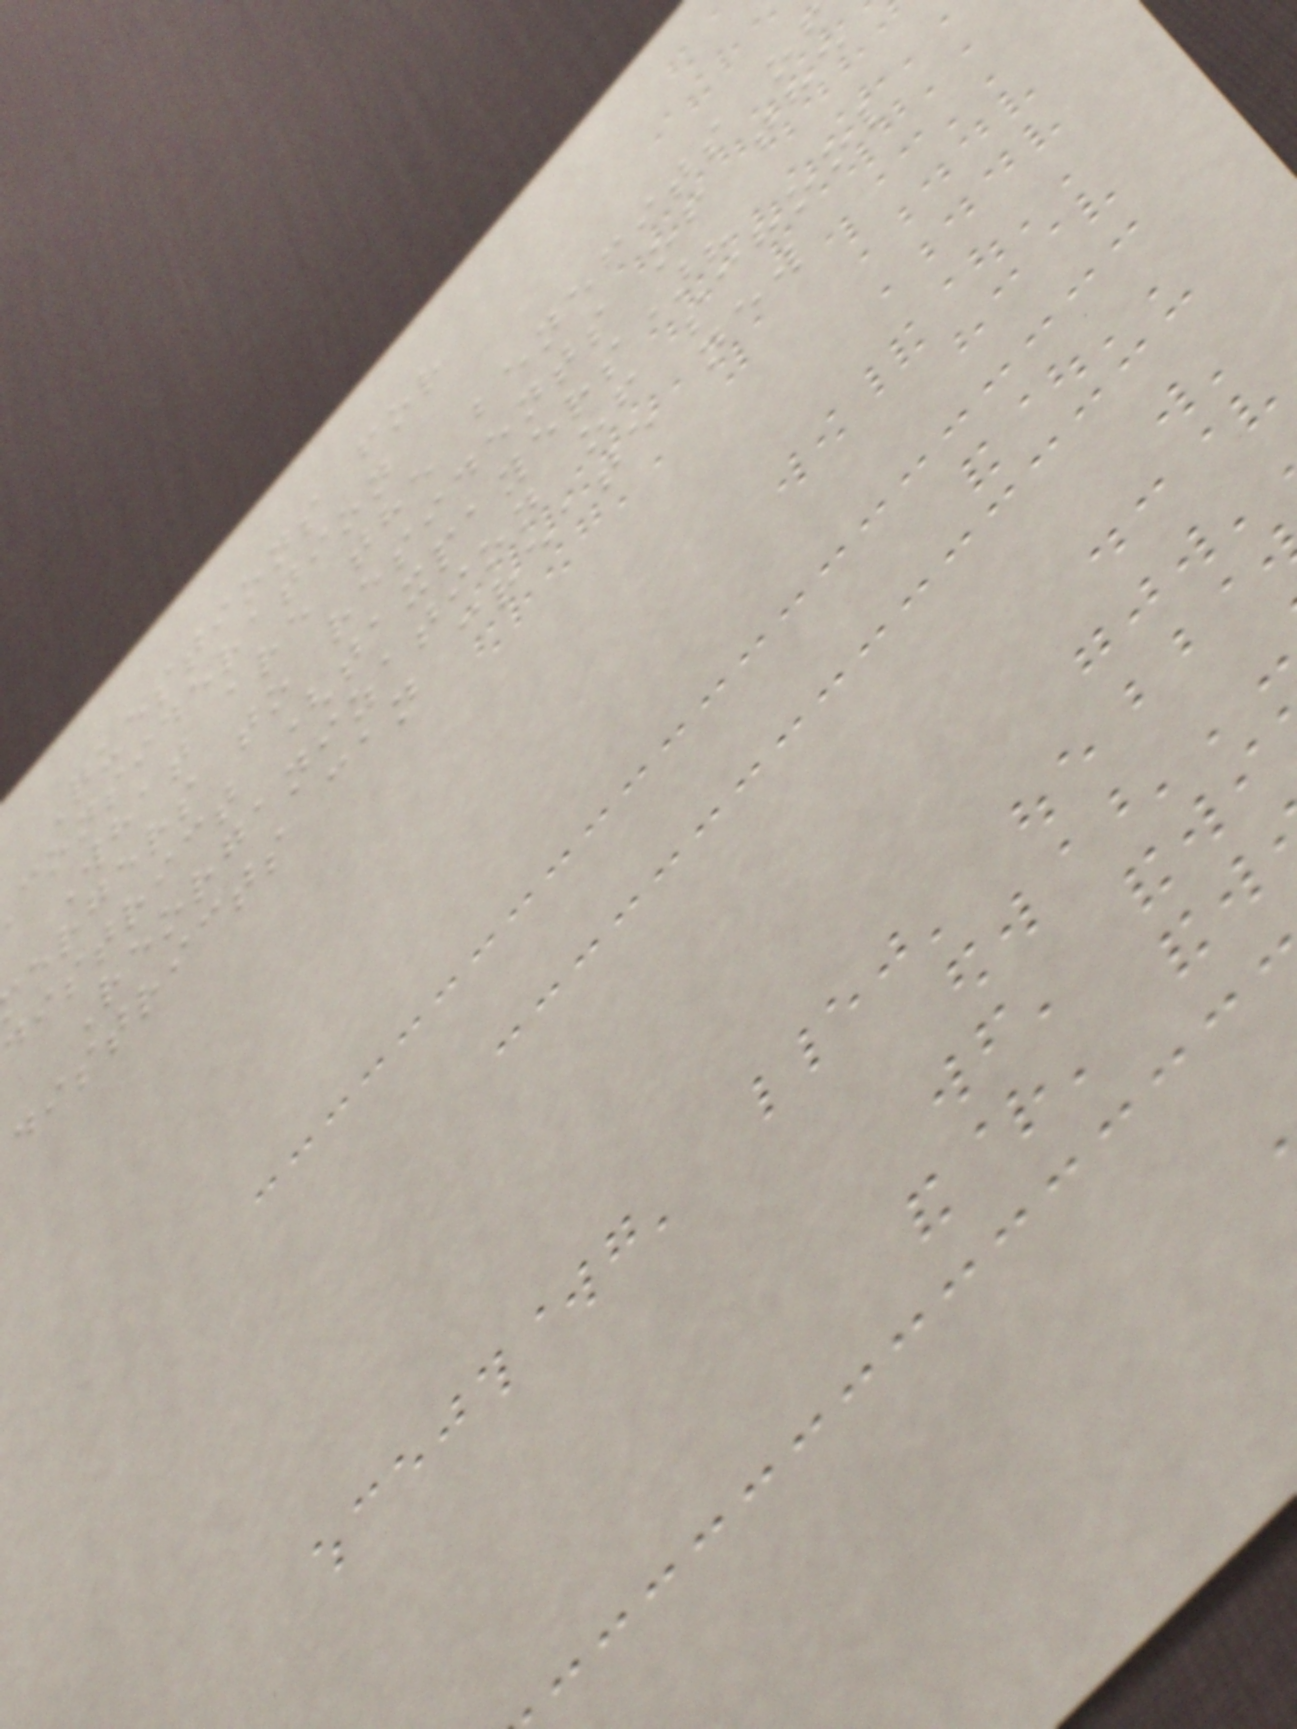Questions for
consideration
What are the benefits o
ergers to residents of the
district (taxpayers)?
Reorganization of school
districts can create new
